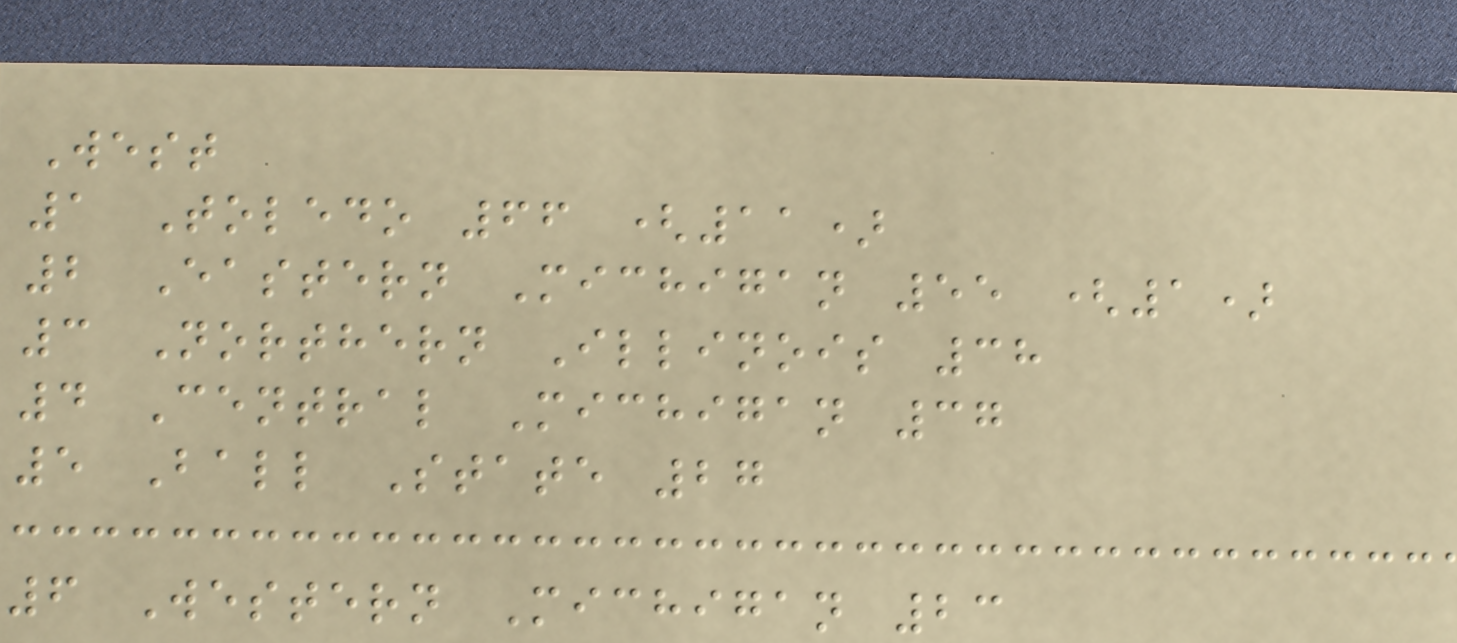West
1 Toledo 66 (11)
2 Eastern Michigan 55 (1)
3 Northern Illinois 38
4 Central Michigan 37
5 Ball State 27
6 Western Michigan 23
